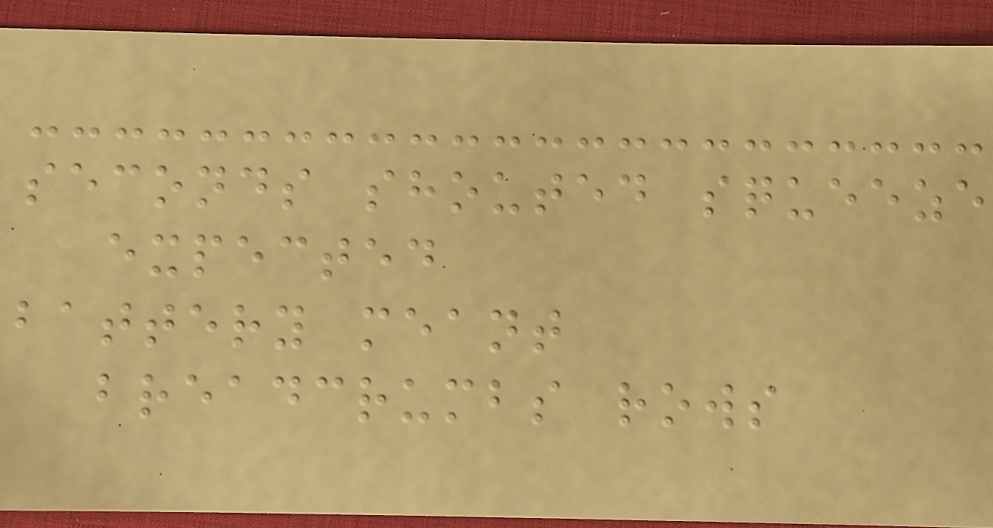seconds shouted squeeze
expected
battery meant
breadcrumbs rows
